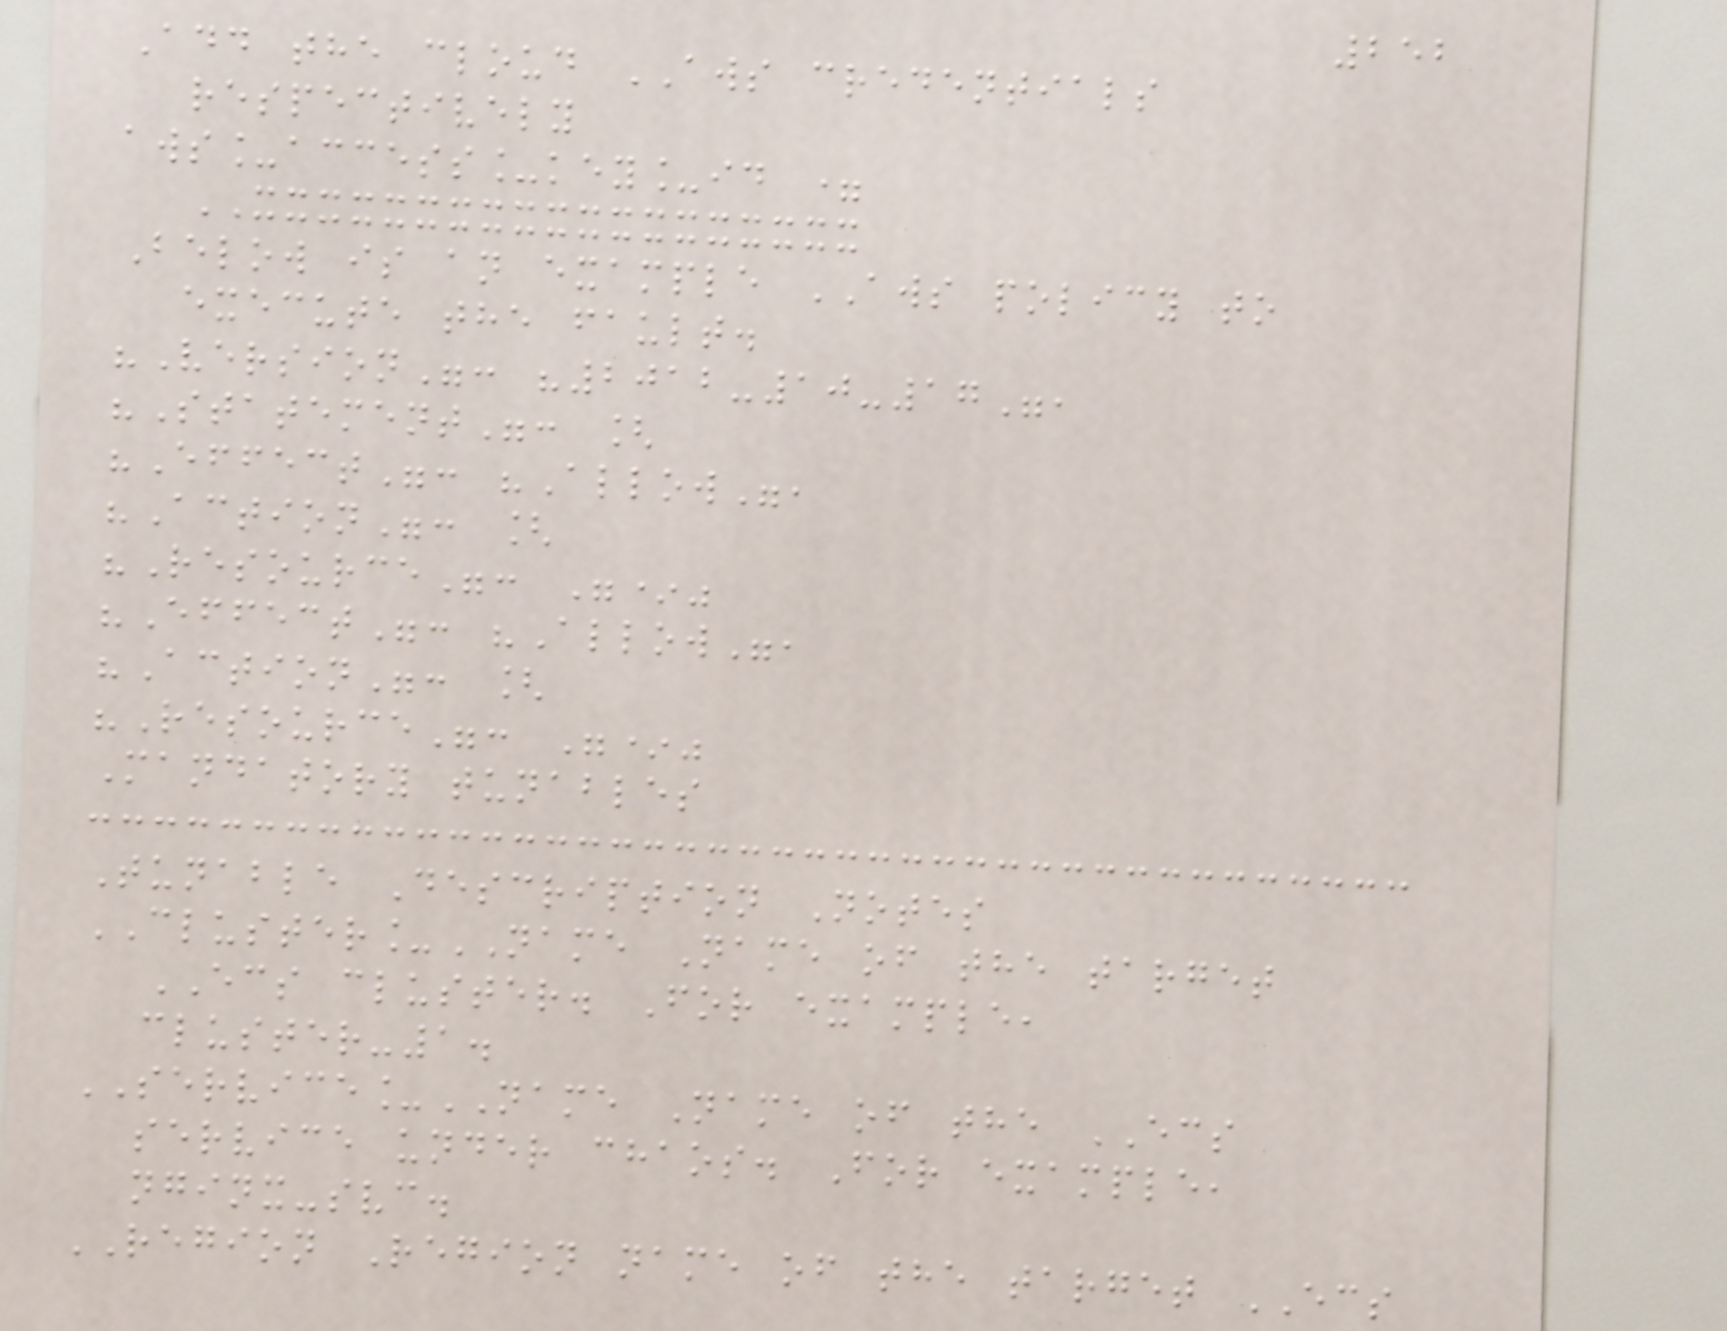252
Add the cloud AWS credentials
respectively
aws_access_key_id =
XXXXXXXXXXXXXXXXXXX
Below is an example AWS policy to
execute the fault.
"Version": "2012-10-17",
"Statement": [
"Effect": "Allow",
"Action": [
"Resource": "*"
"Effect": "Allow",
"Action": [
"Resource": "*"
Mandatory tunables
Tunable Description Notes
CLUSTER_NAME Name of the target
ECS cluster. For example,
cluster-1.
SERVICE_NAME Name of the ECS
service under chaos. For example,
nginx-svc.
REGION Region name of the target ECS
